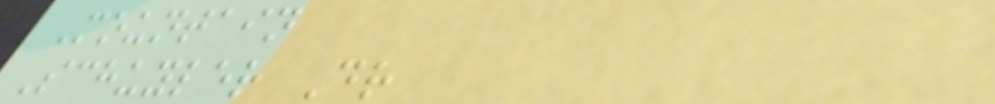Mountain
Schuyler Dr
